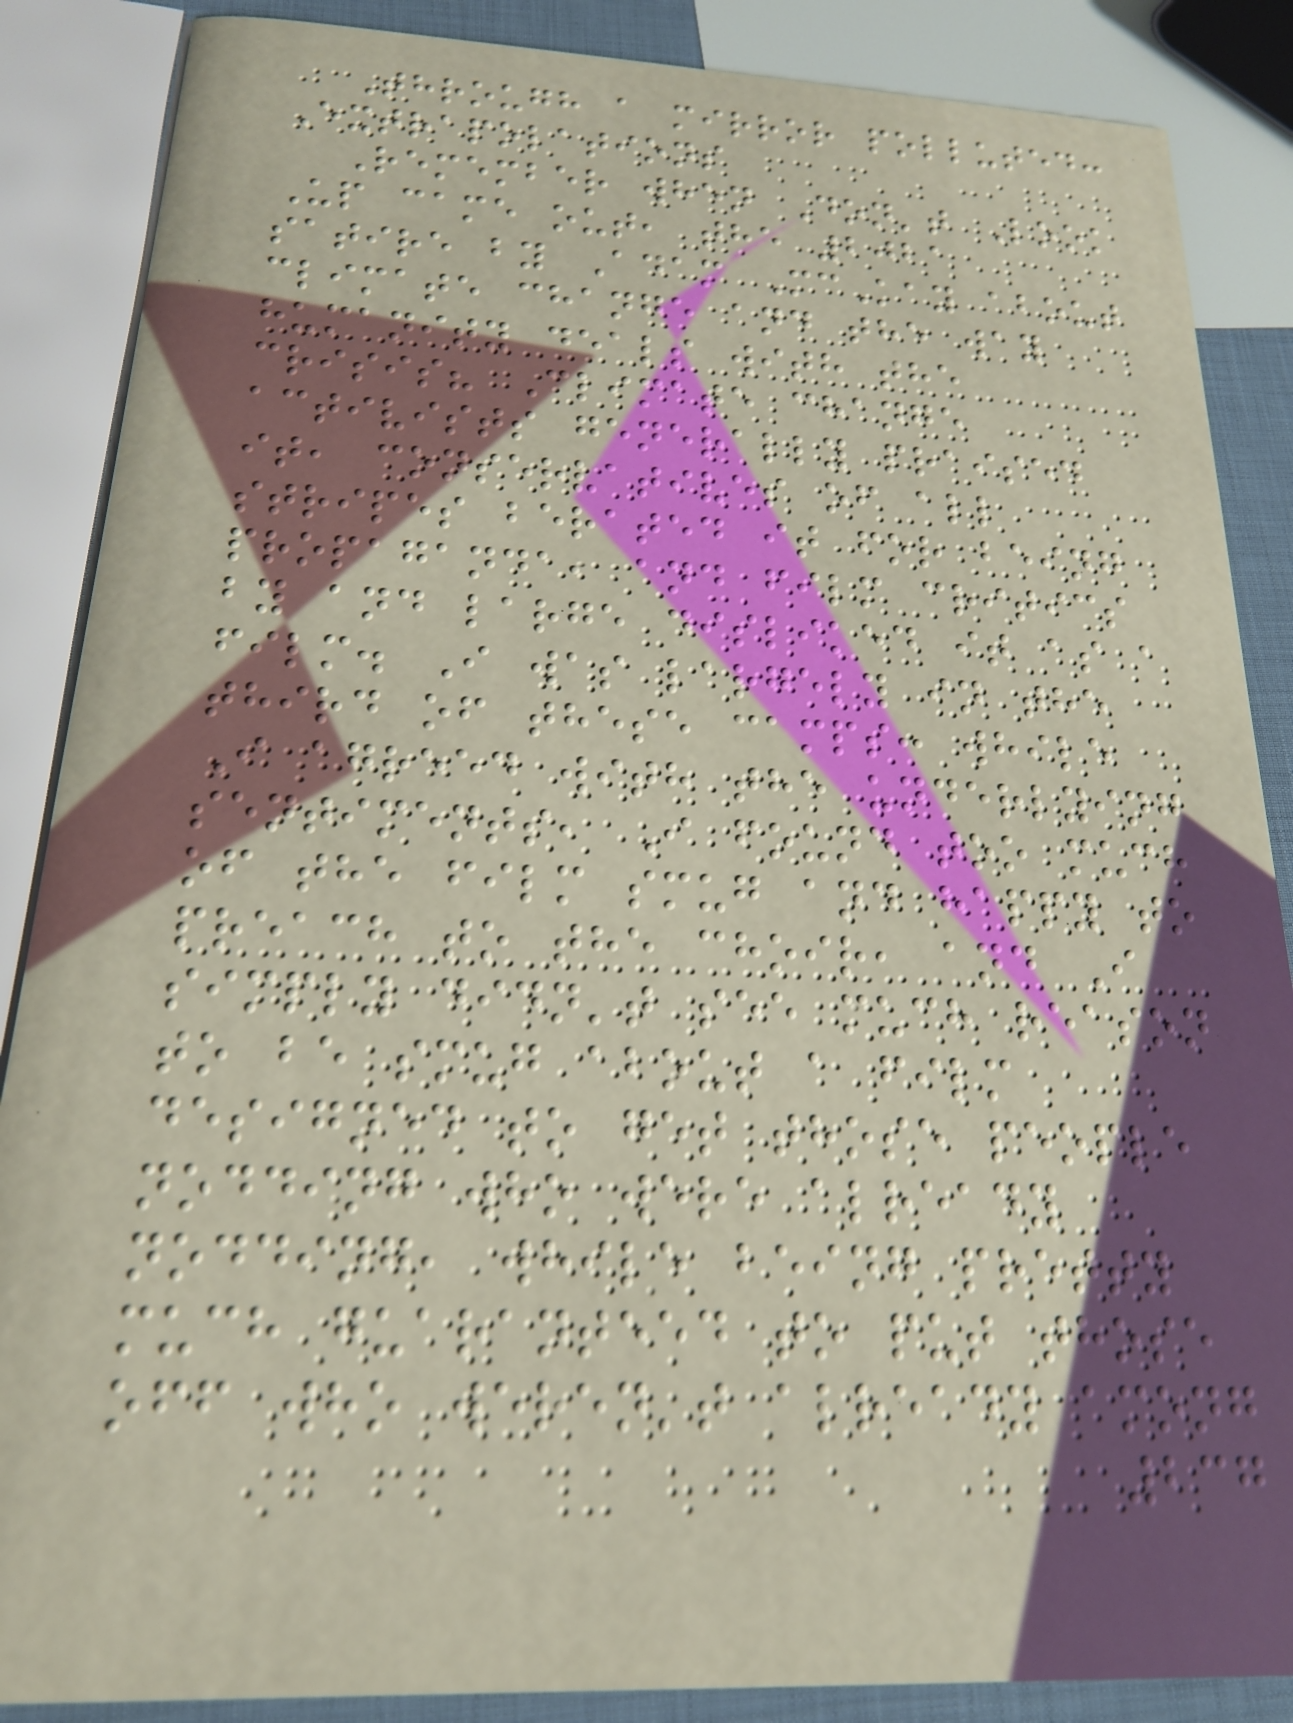Through a mirror polluted:
Extrapolations
Remember when Don't Look
Up came out, the 2021
satire by Adam McKay about
climate change and the way
humanity deals with the
crisis? Climate change
activists generally praised
it, conservatives of all
stripes berated it for being
propaganda, and film critics
by and large disliked it as a
film. I was largely in the
third of these camps: while
I agreed with the underlying
sentiments, I found too much
of the film smug and happy to
preach to the choir, and I
simply didn't see much reason
to be smug about a film
designed to get those people
nodding who were already
nodding, while being pretty
much guaranteed to put those
off who weren't already among
237
